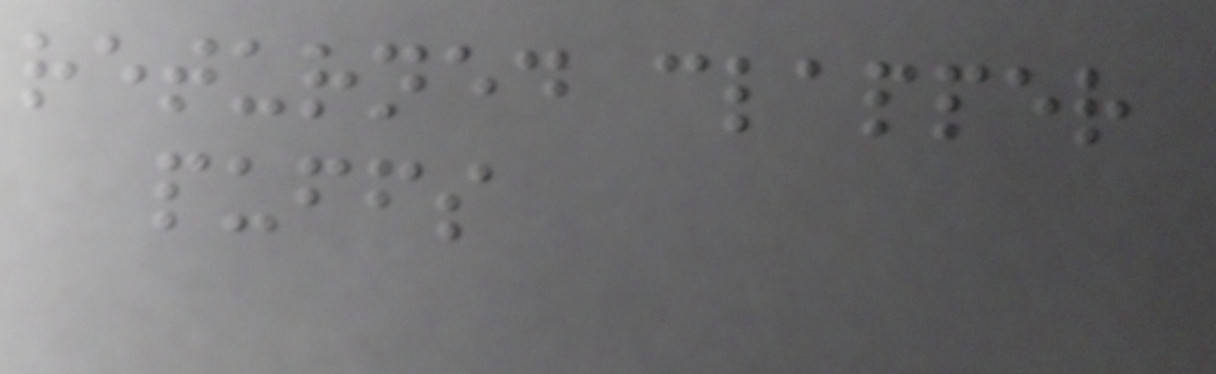returned clapper
puffs
